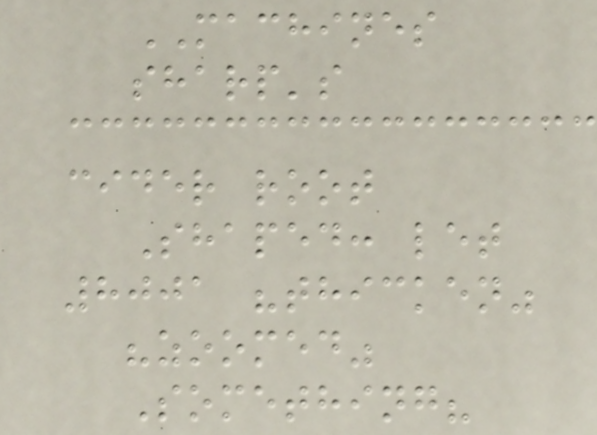MACHINES
sharp's
cider root
Shaped: let
8001 "thicken"
"zoomed"
Something?
